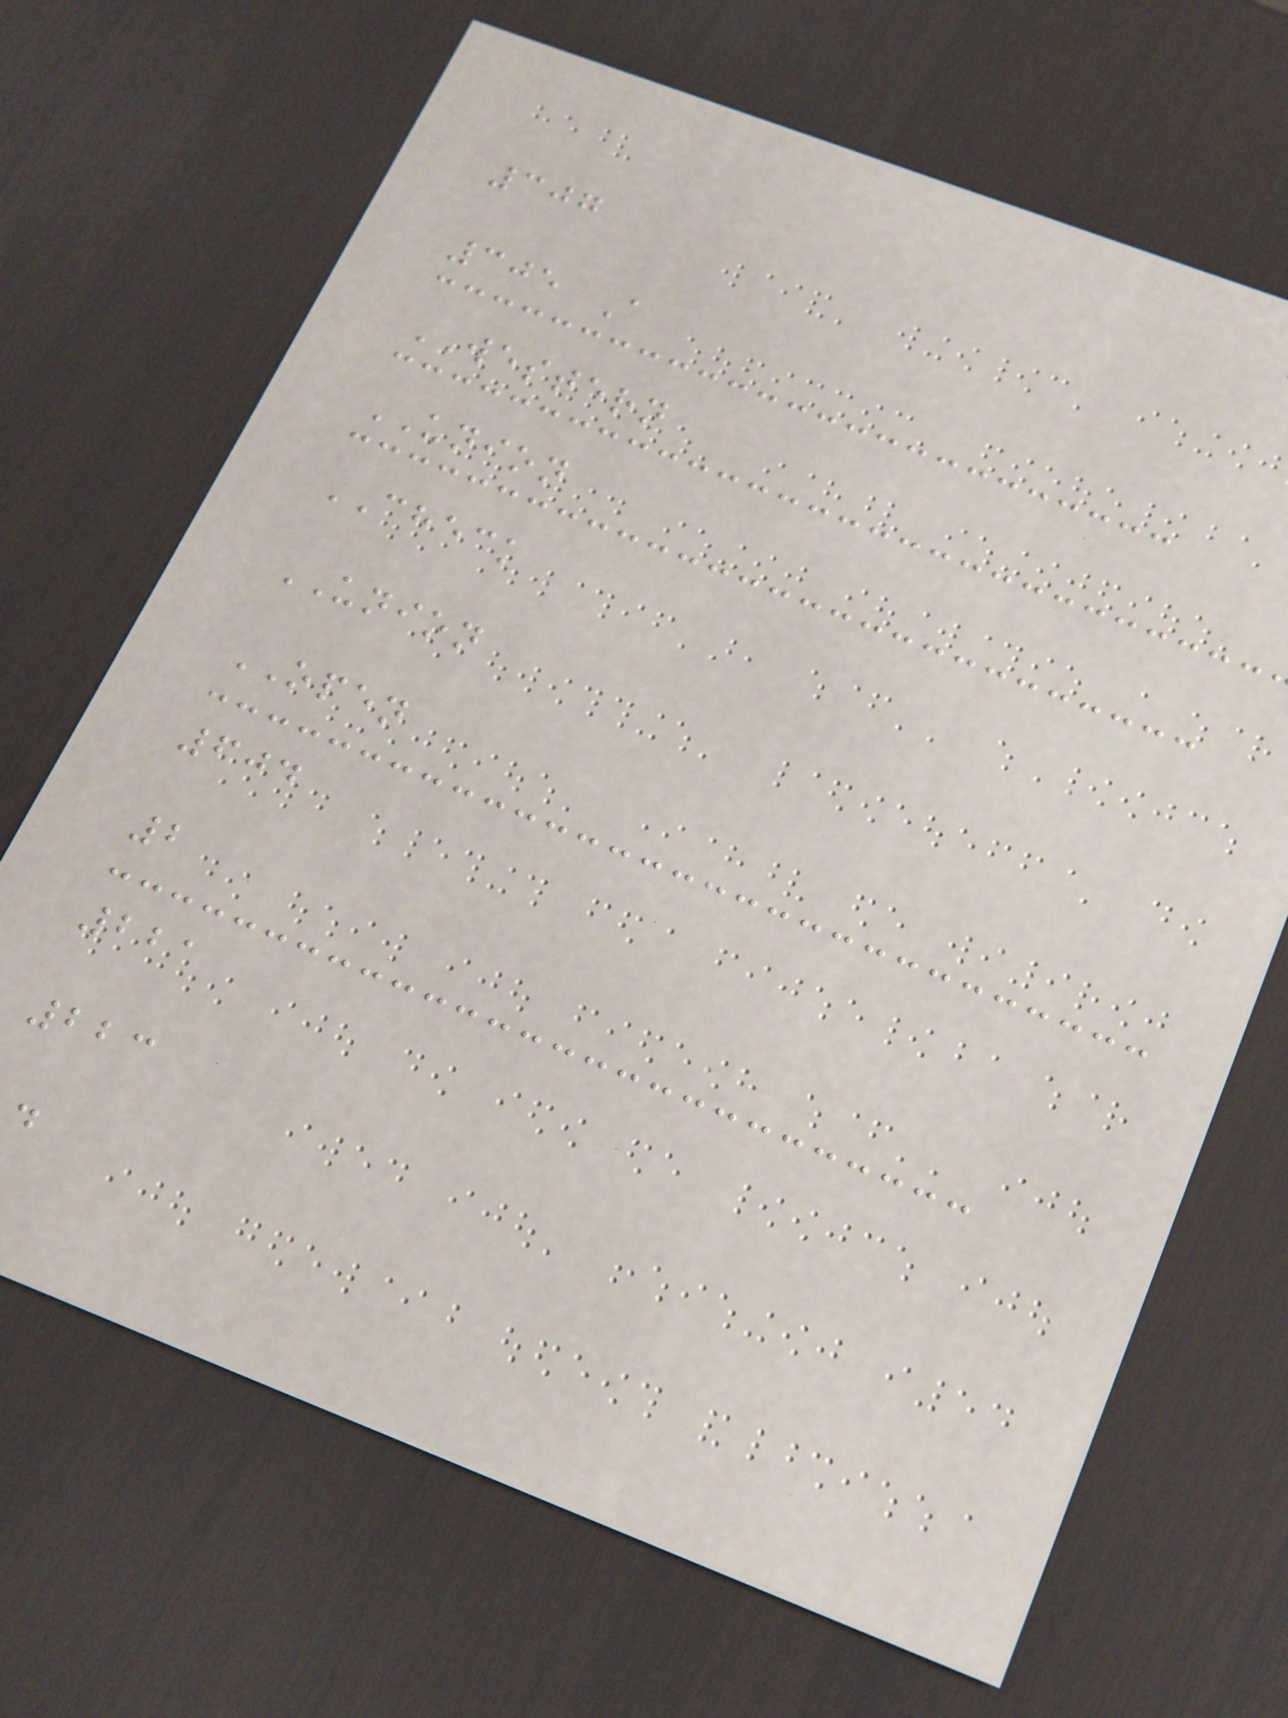307
305 A
WESTERN
UNION
CHECK
UNION
OPEN
604
2
221
223
